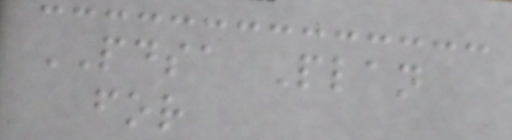PDSA Plan
for
